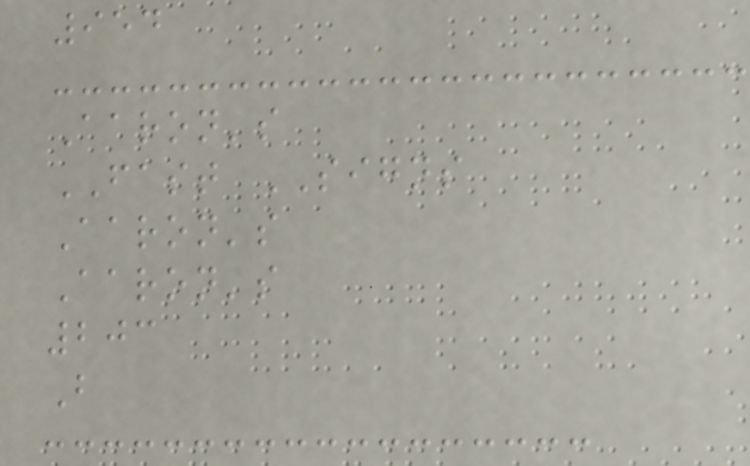954
Aaron's
FAST SIGNS
Aaron's
Aaron's
203
B
